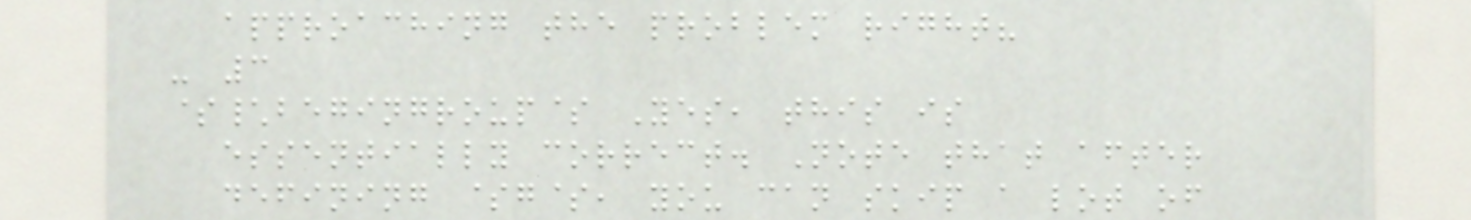approaching the problem right?
- 3
$\begingroup$ Yes, this is
essentially correct. Note that after
defining $g$, you can skip a lot of
